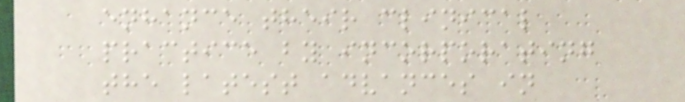enhance their clinical
practice by incorporating
the latest advances in
